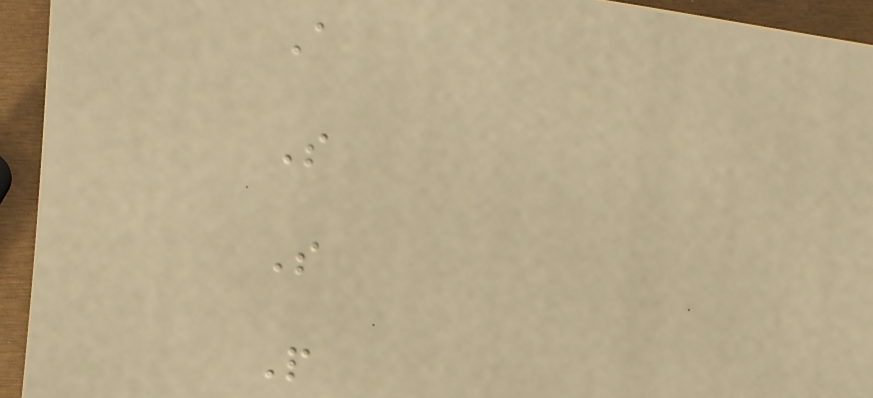A
S
S
P
